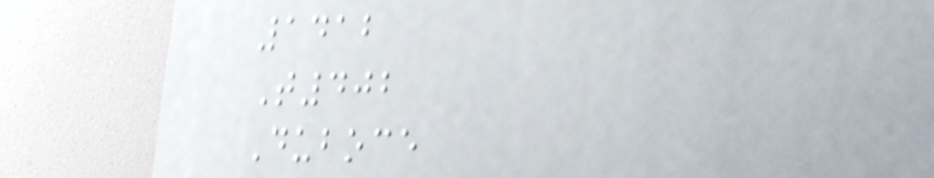1412
T402
Duboce
